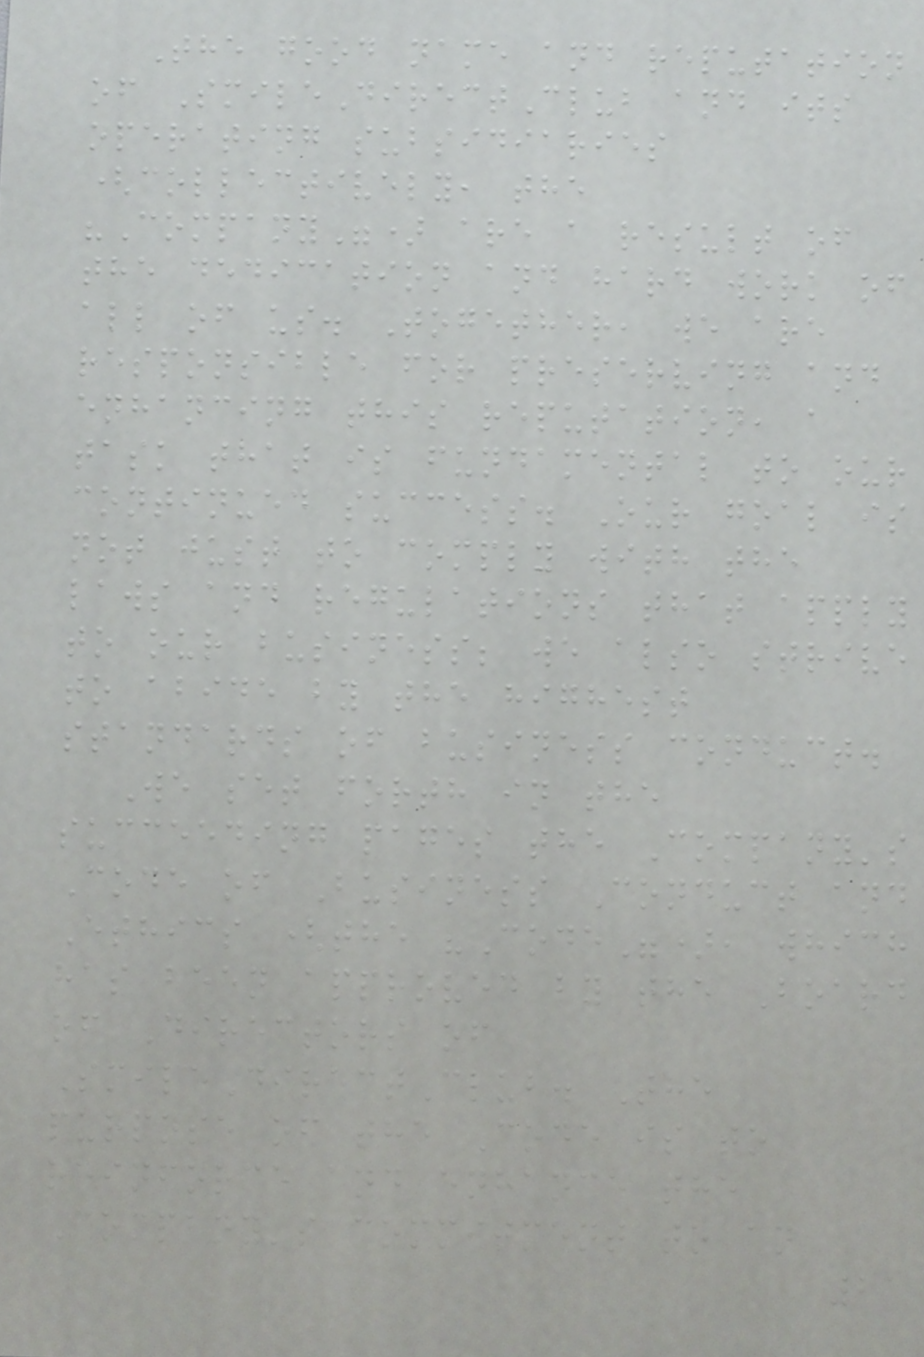The good name and reputation
of SmileDirectClub and its
operating subsidiaries
(collectively, the
"Company") are a result of
the dedication and hard work of
all of us. Together, we are
responsible for preserving and
enhancing this reputation, a
task that is fundamental to our
continued success. Our goal is
not just to comply with the
laws and regulations that apply
to our business; we also strive
to abide by the highest
standards of business conduct.
We set forth in the
succeeding pages the Company's
Code of Business Conduct and
Ethics (the "Code"), which
has been approved by the Board
of Directors of
SmileDirectClub. The
purpose of the Code is to
reinforce and enhance the
Company's commitment to an
21
